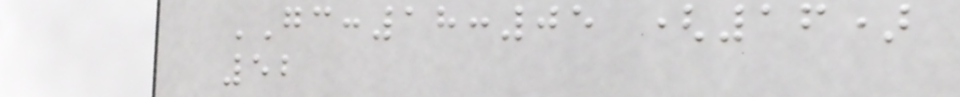GC:18:05 (16)
52
